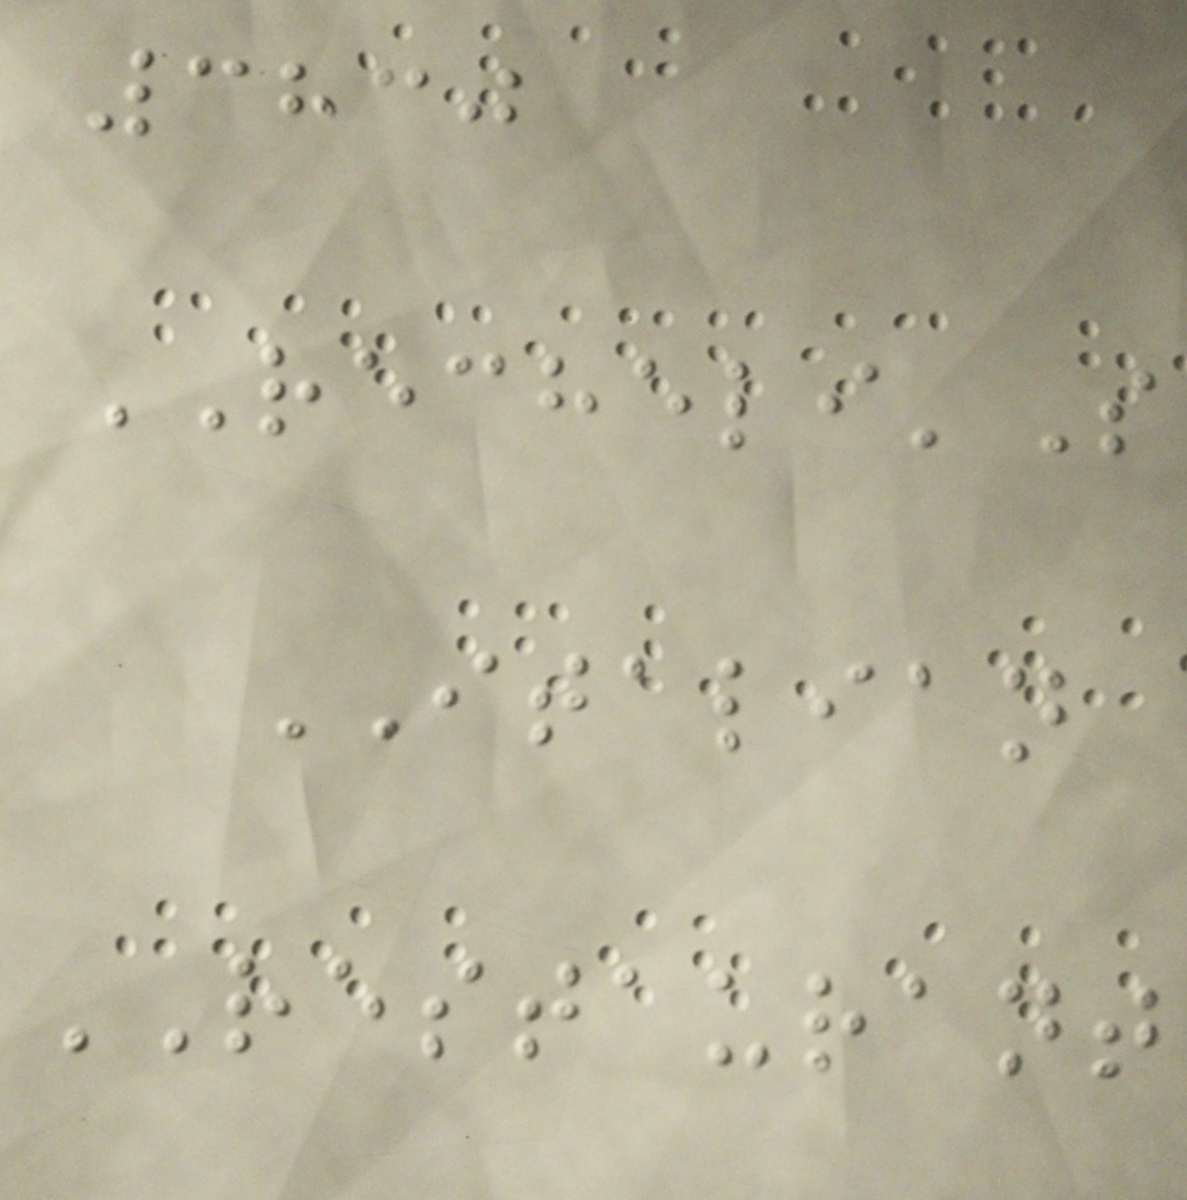3830
RECHELI'S
ITALIAN
RESTAURANT
